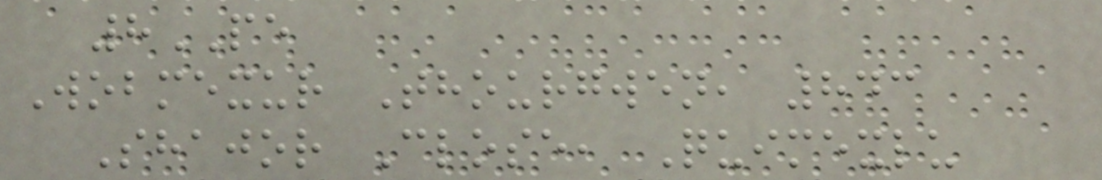8PE
Wobmexur Thourgwen, 843
Shajor Close, Quimexlu
